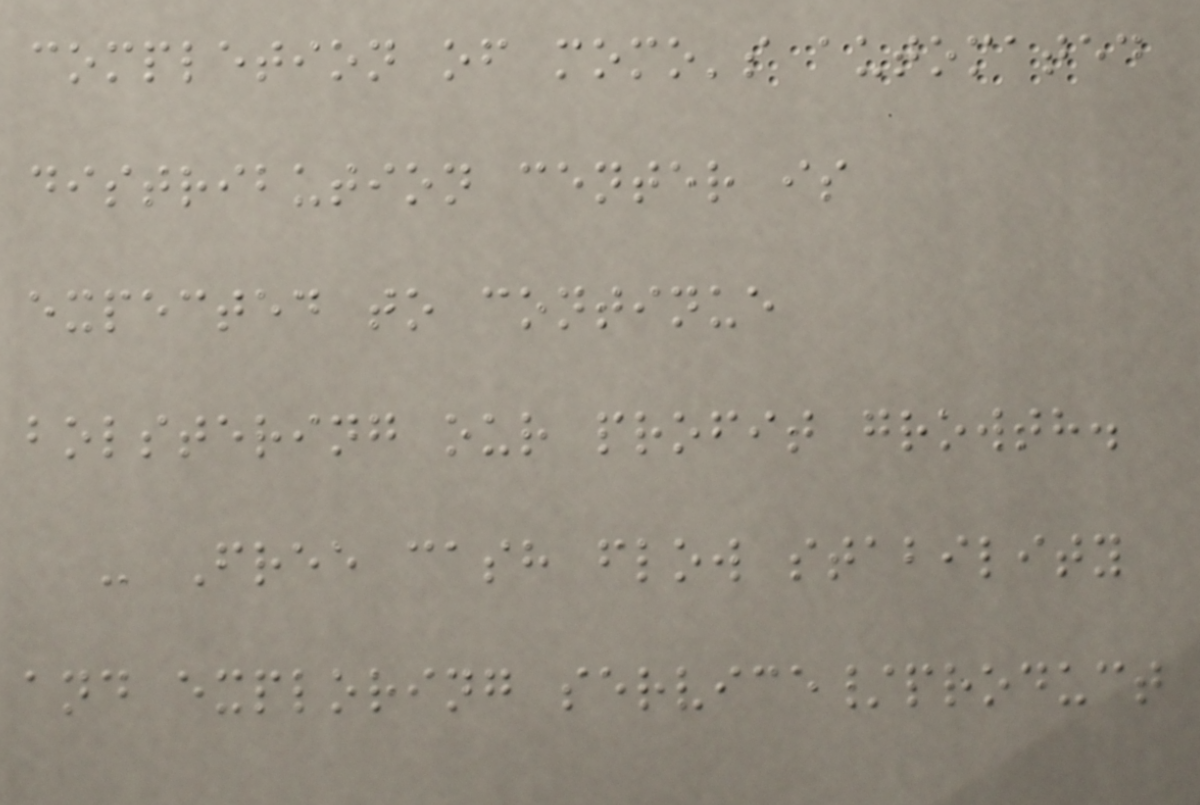completion of momo's automated
distribution center is
expected to continue
bolstering our profit growth.
- Free cash flow stability
and exploring service/product
